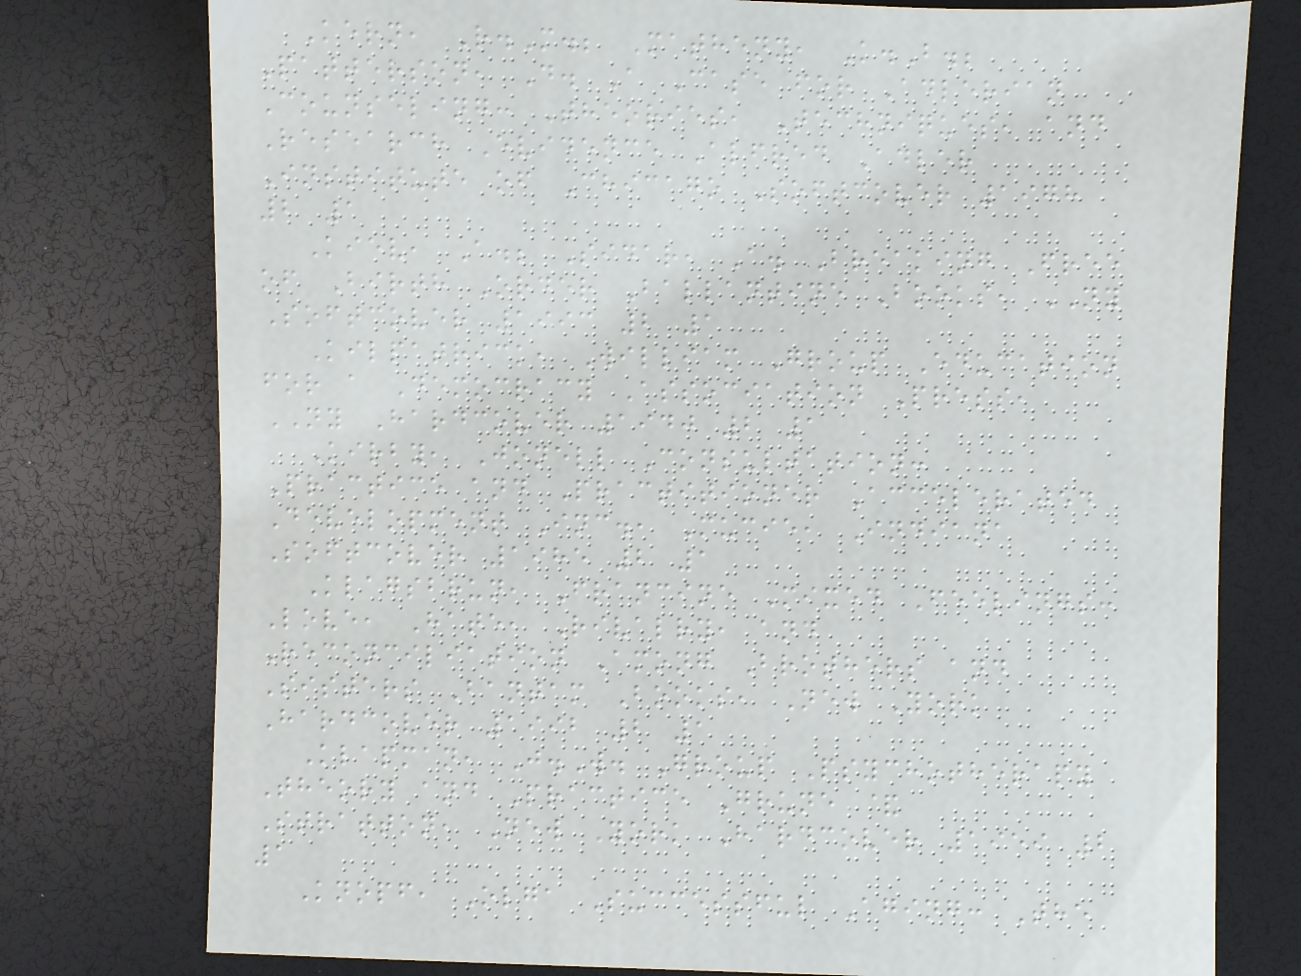Kern, R.M.; Matheny, K.B.;
Patterson, D. A Case for Adlerian
Counseling: Theories, Techniques, and
Research Evidence Alfred Adler
Institute of Chicago Softcover 1978
2 1
Kiev, A.; Sidar, A. Breaking Free
of Birth Order Ballantine Books, NY
Softcover 1993 2 1
Kilpatrick, William Group Education
for a Democracy Association Press,
NY Hardcover 1940 2 1
Kirby, Jonell Consultation:
Practice and Practitioner Accelerated
Development Inc., Mucie, Indiana
Softcover 1985 2 1
Klagsbrun, Francine Mixed Feelings:
Love, Hate, Rivalry, and
Reconciliation Among Brothers and
Sisters Bantam Books, New York
Hardcover 1992 2 1
Klapman, J.W. Group Psychotherapy
Theory and Practice Grune &
Stratton, New York Hardcover 1959 2
1
Knopf, Olga Successful Aging: The
